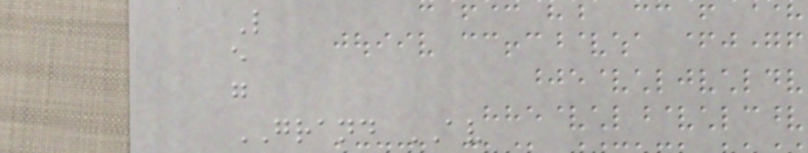L
e
g
GRAND AV
